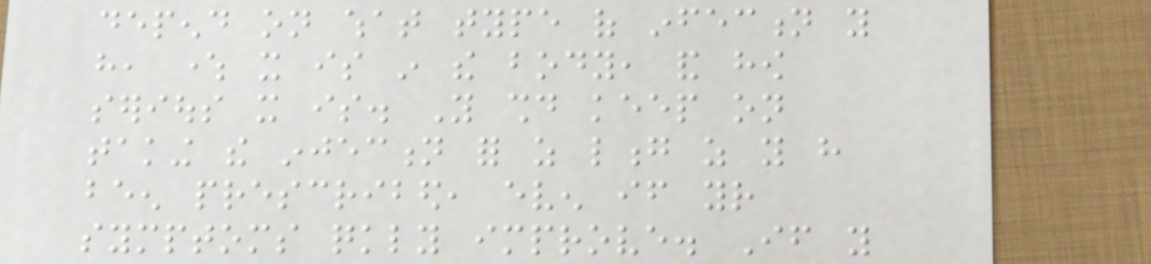depend on what type of infection you
have, where it is in the body, and how
serious it is. You should keep on
taking the injection for as long as you have
been prescribed, even if your
symptoms quickly improve. If you
